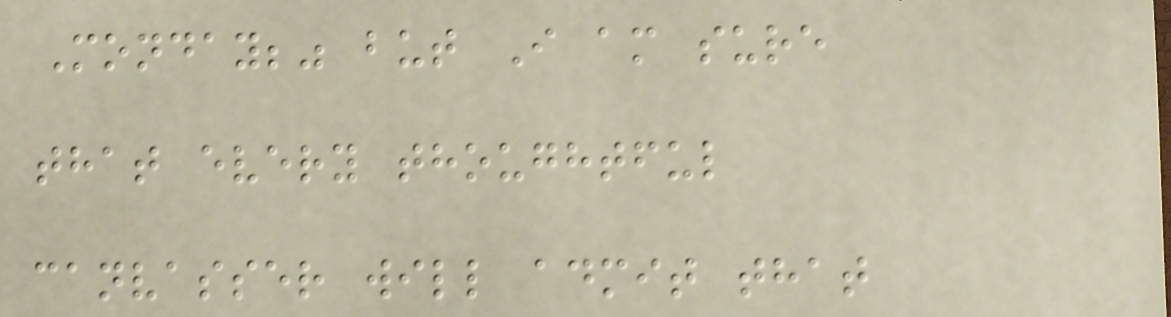Monday;" but I am sure
that every thoughtful
canvasser will admit that
